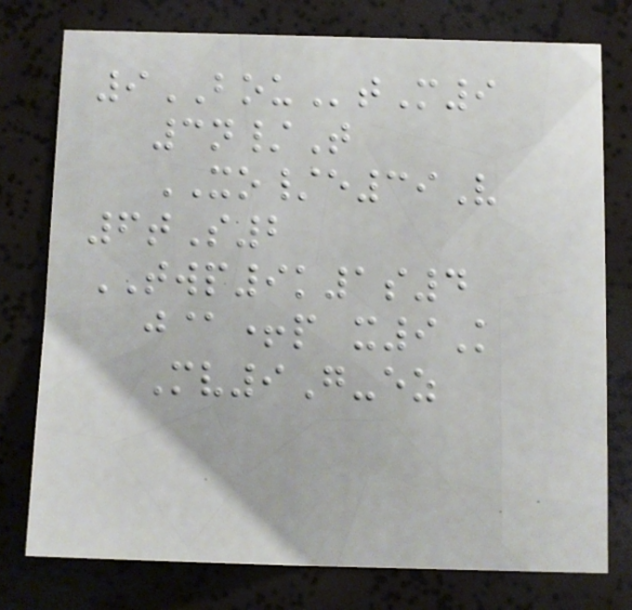9BOUtM9
3n/T
XO/e39V
6tS2
TWP9k1s4
j@+p x9K
Mv9G-ez
